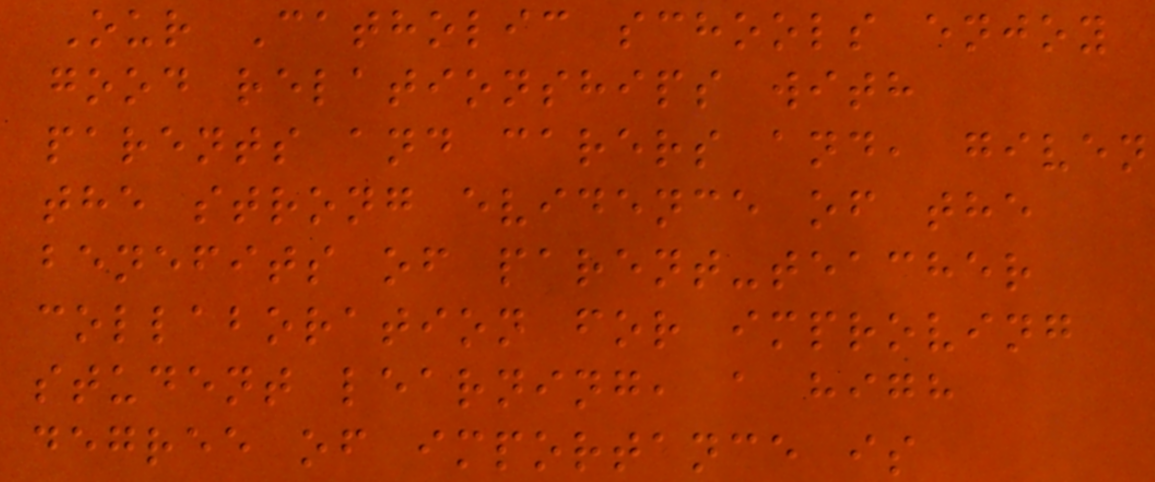Our Catholic schools enjoy
good relationships with
parents and carers and, given
the strong evidence of the
benefits of parent-teacher
collaboration for improving
student learning, a high
degree of importance is
